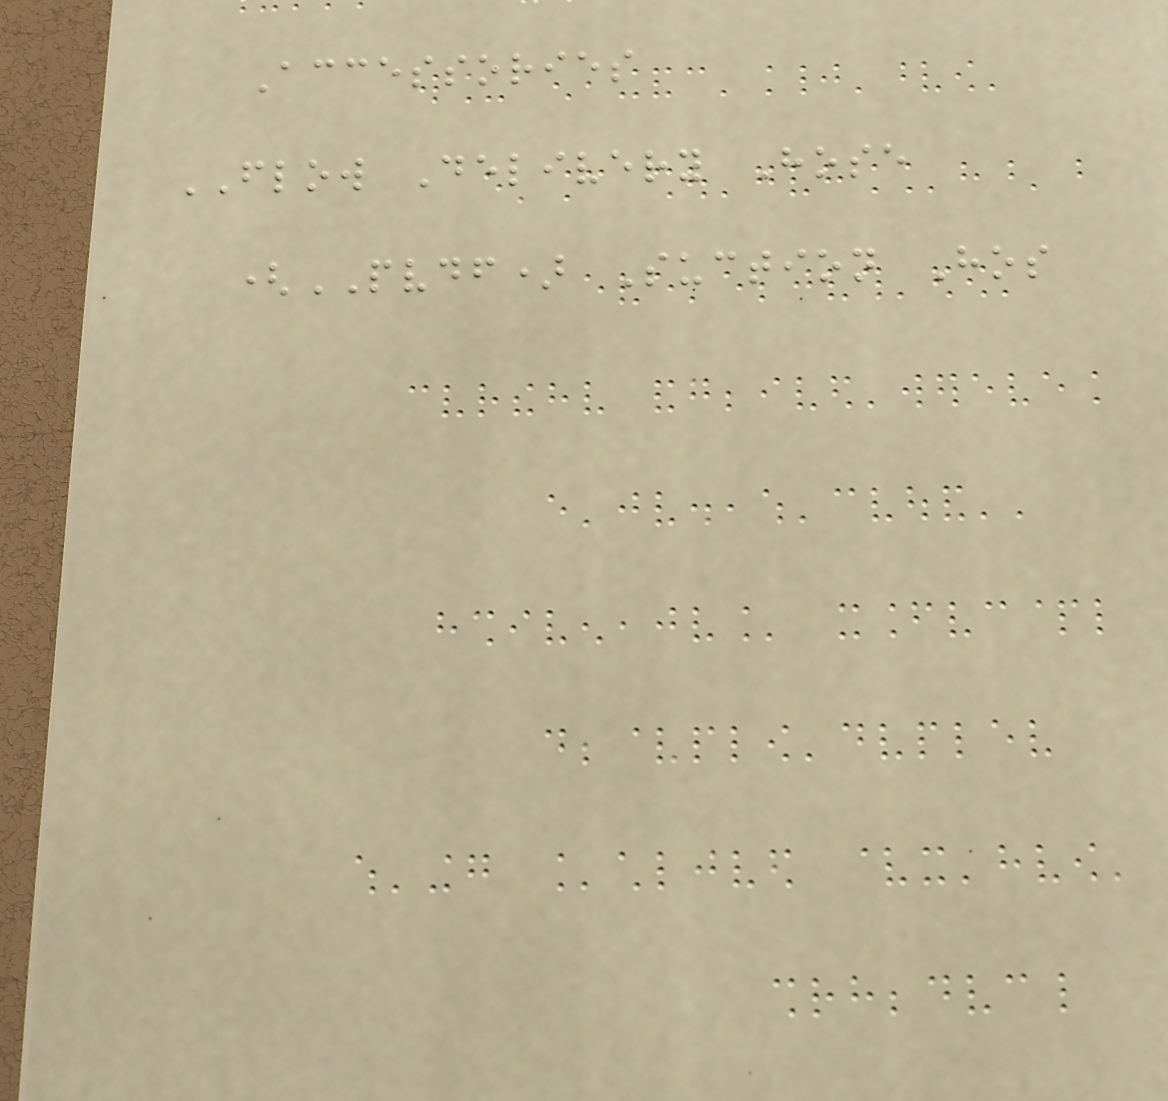Accessories
FLOW Delivery Hose
(PVDF) Suction Hos
